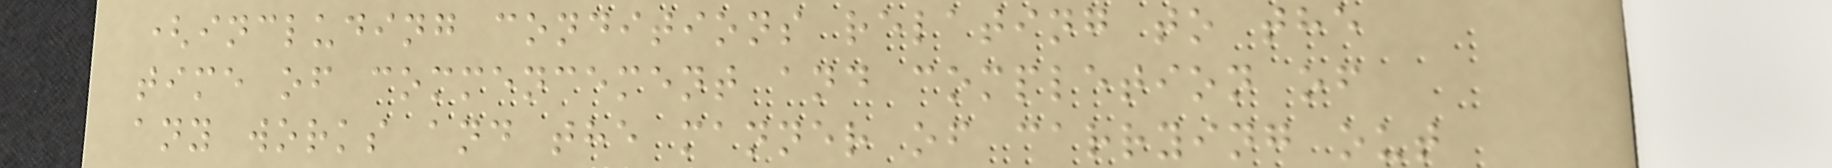(including conditions relating to the
time of commencement and completion of
any works and the manner of carrying out
